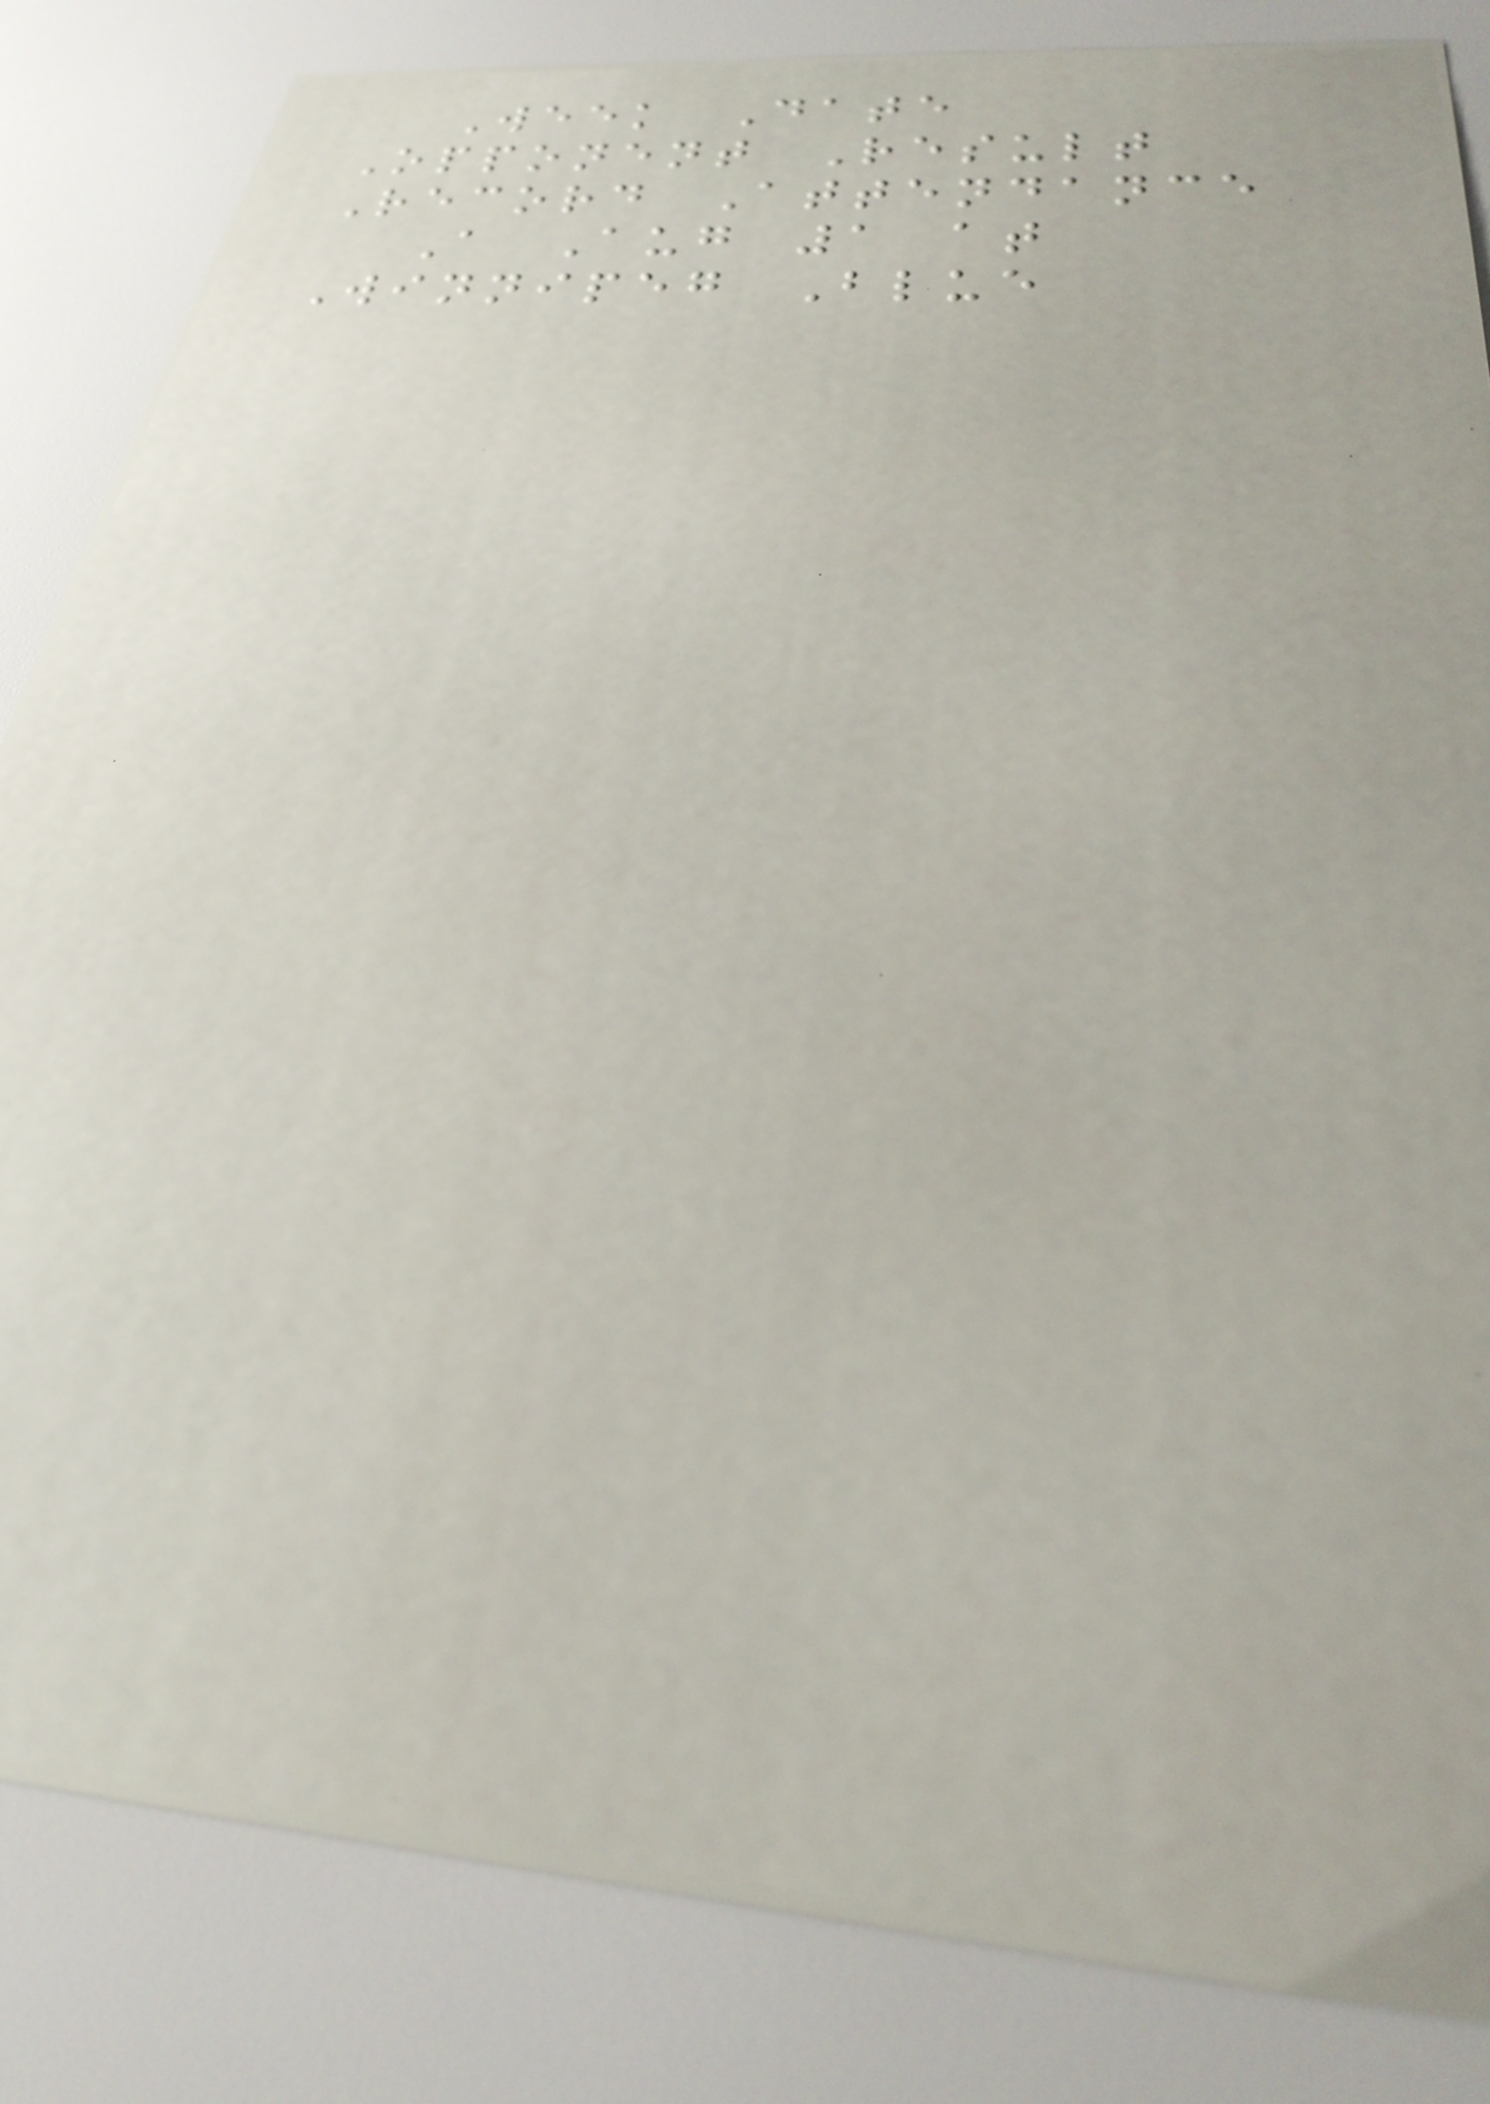Week Date
Opponent Result
Record Attendance
A Aug 1 at
Winnipeg Blue
